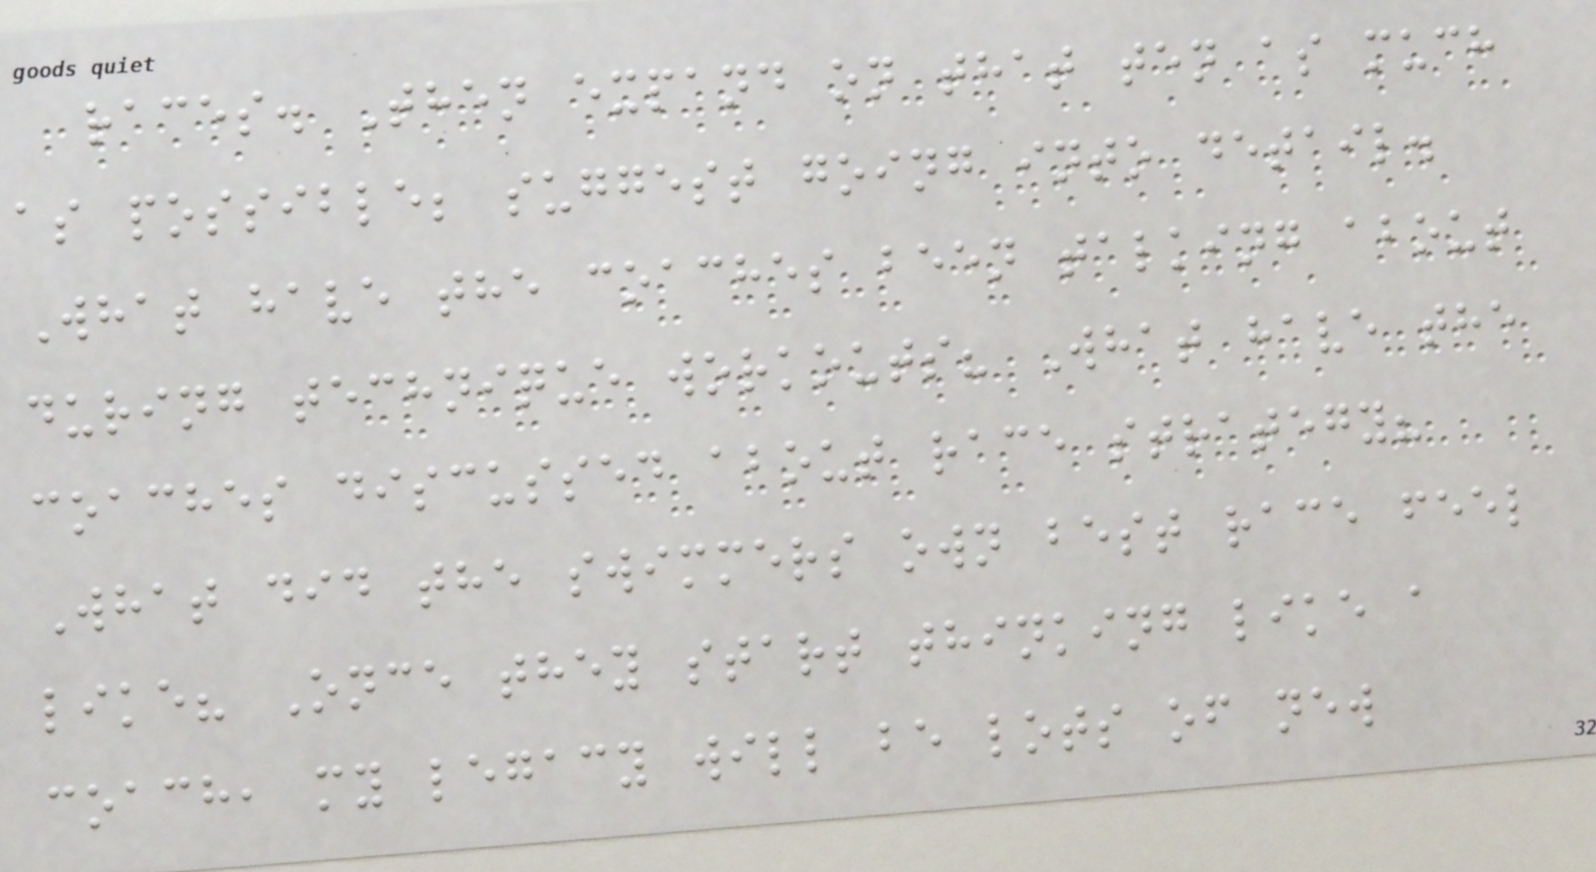races. Then expand on that ten as much
as possible; suggest going into detail.
What have the coaches been talking about
during technique workouts? What have the
coaches discussed about race strategy?
What did the swimmers own best race feel
like? Once they start thinking like a
coach, my legacy will be lots of new
